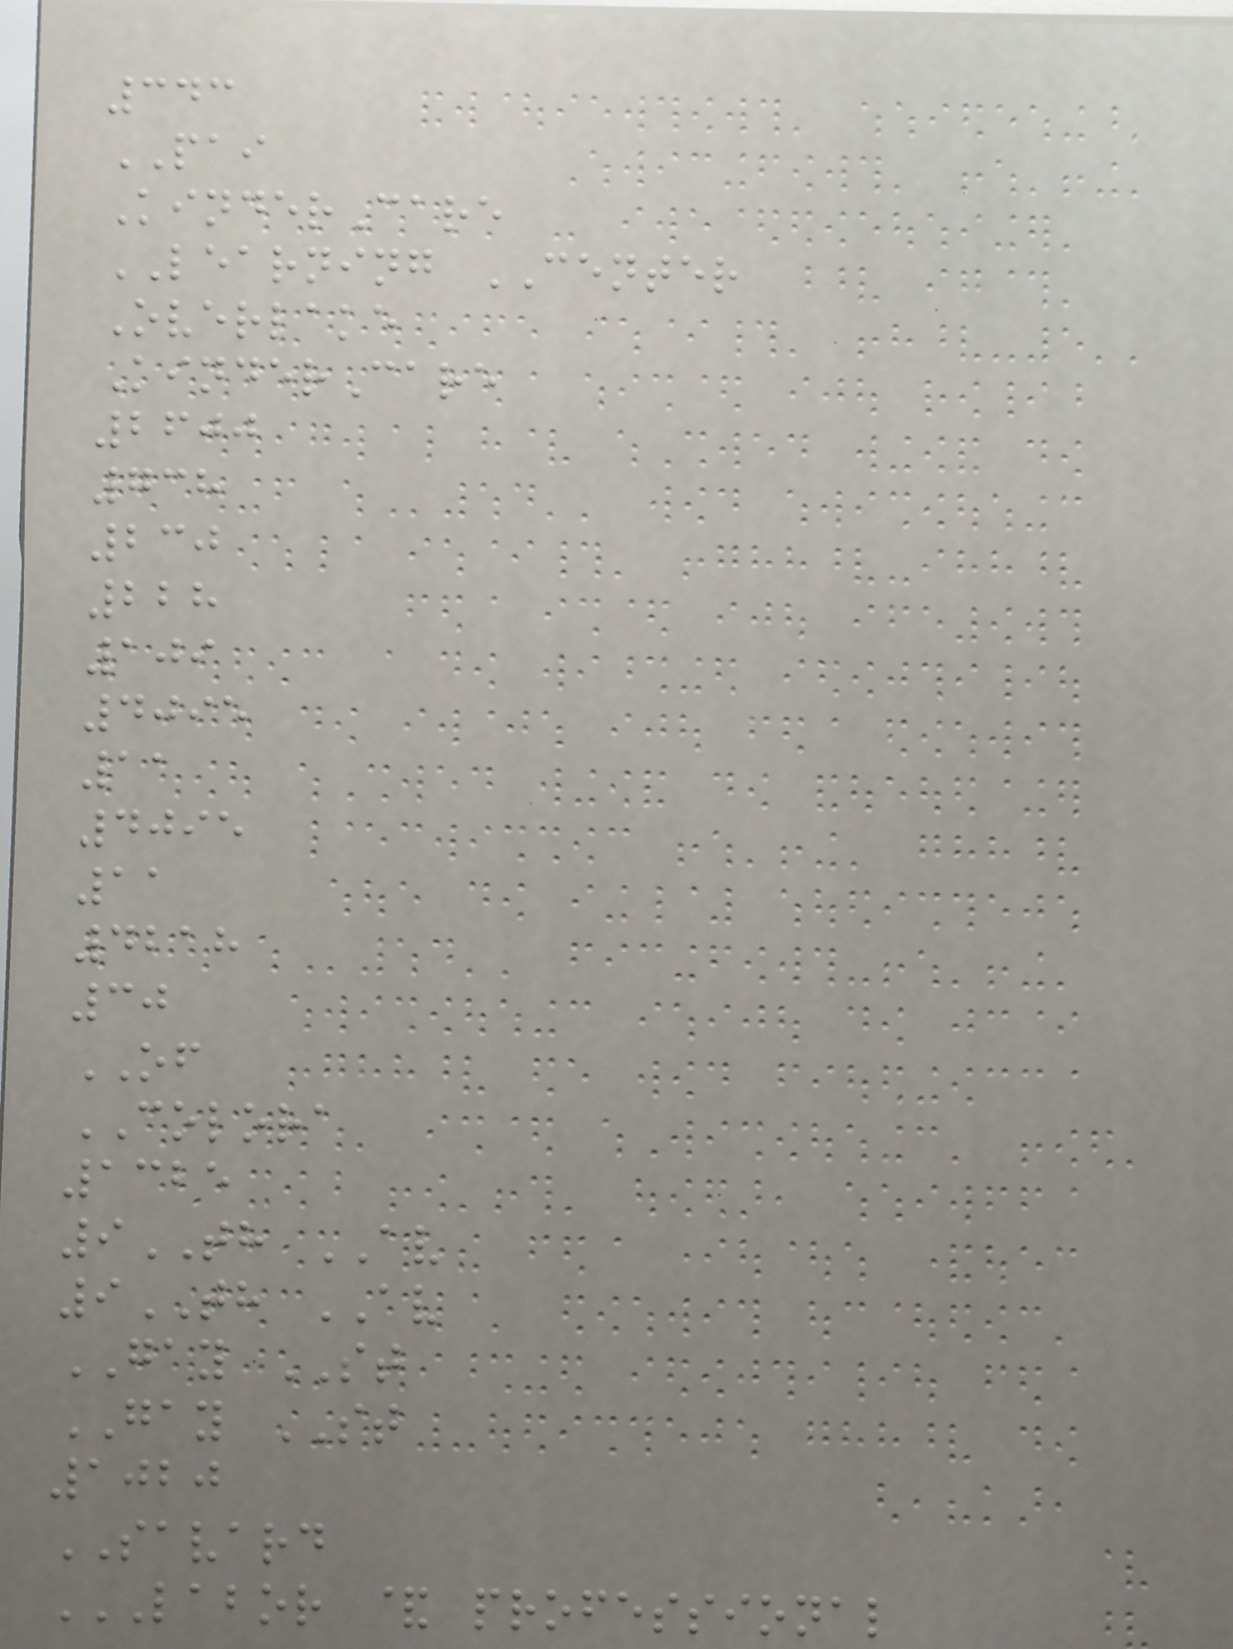343
PAI
KinderCare
LEARNING CENTER
Overlake
KinderCare
2600
738
230
228
109
4095
11
4095
11
4218
30
OF
COLORA
1325
9TH AV
9TH AV
GAY ST
GAY ST
1020
SAVARD
LABOR & PROFESSIONAL
